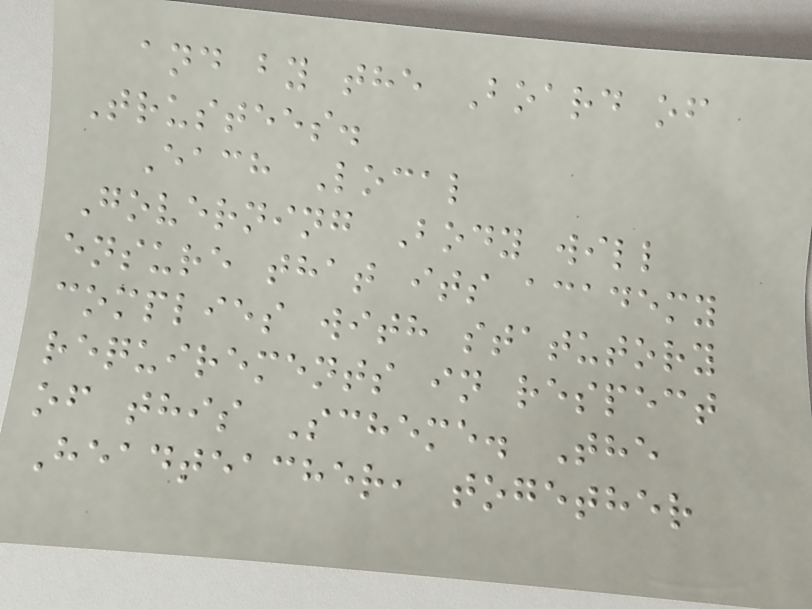and by the Board of
Trustees.
Each Local
Governing Body will
ensure that its academy
complies with statutory
requirements in respect
of this Scheme. The
Headteacher, together
